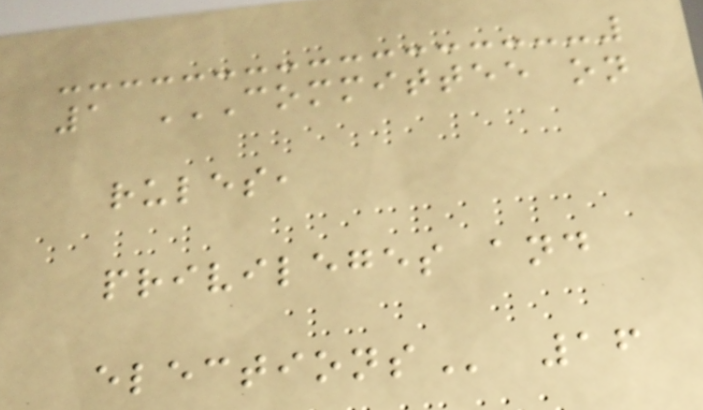1 COMMITTEE ON
RULES,
PRIVILEGES AND
ELECTIONS 16
